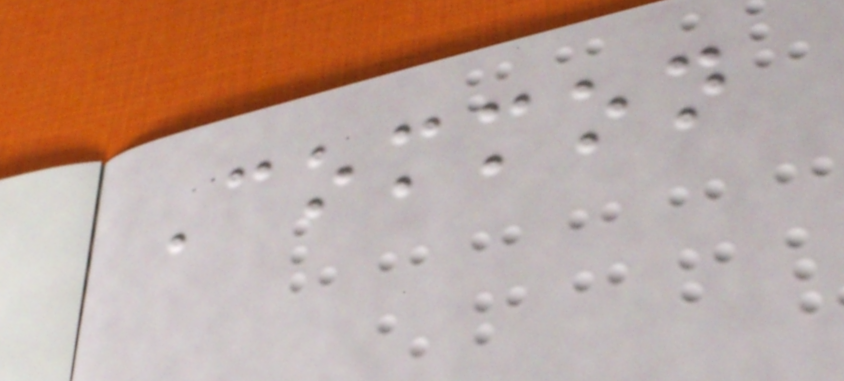Common
